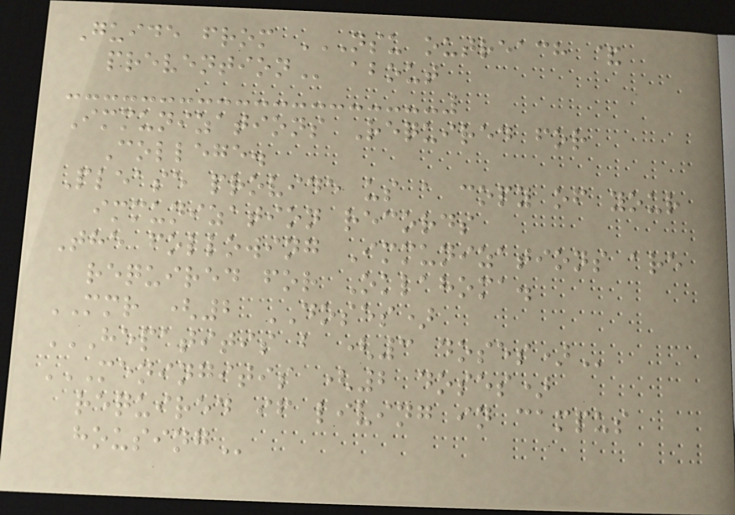Guide from NSU OUTREACH &
PREVENTION about
Immunizations Required for
College.
Please provide us a copy of your
immunization records
The following Immunizations are
required for Oklahoma.
MMR (2 DOSES)
HEPATITIS B (3 DOSES)
MENINGITIS (2 DOSES)
REQUIRED IF LIVING IN CAMPUS
HOUSING
